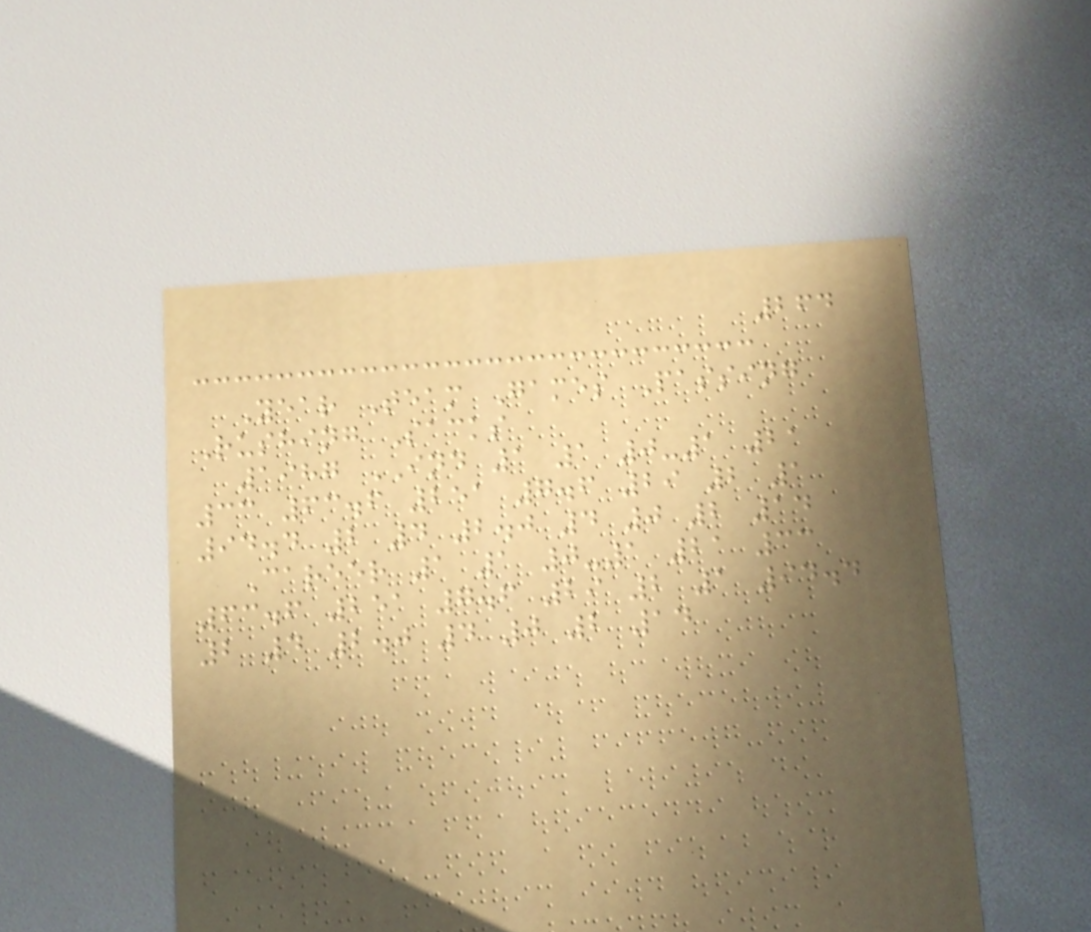264
Year Team Games Passing
Rushing Sacks
1987 IND 1 1 0-1 21
33 63.6 251 7.6 29 2 1
94.4 2 4 2.0 4 0 2 14
Career 1 1 0-1 21 33
63.6 251 7.6 29 2 1 94.4
2 4 2.0 4 0 2 14
